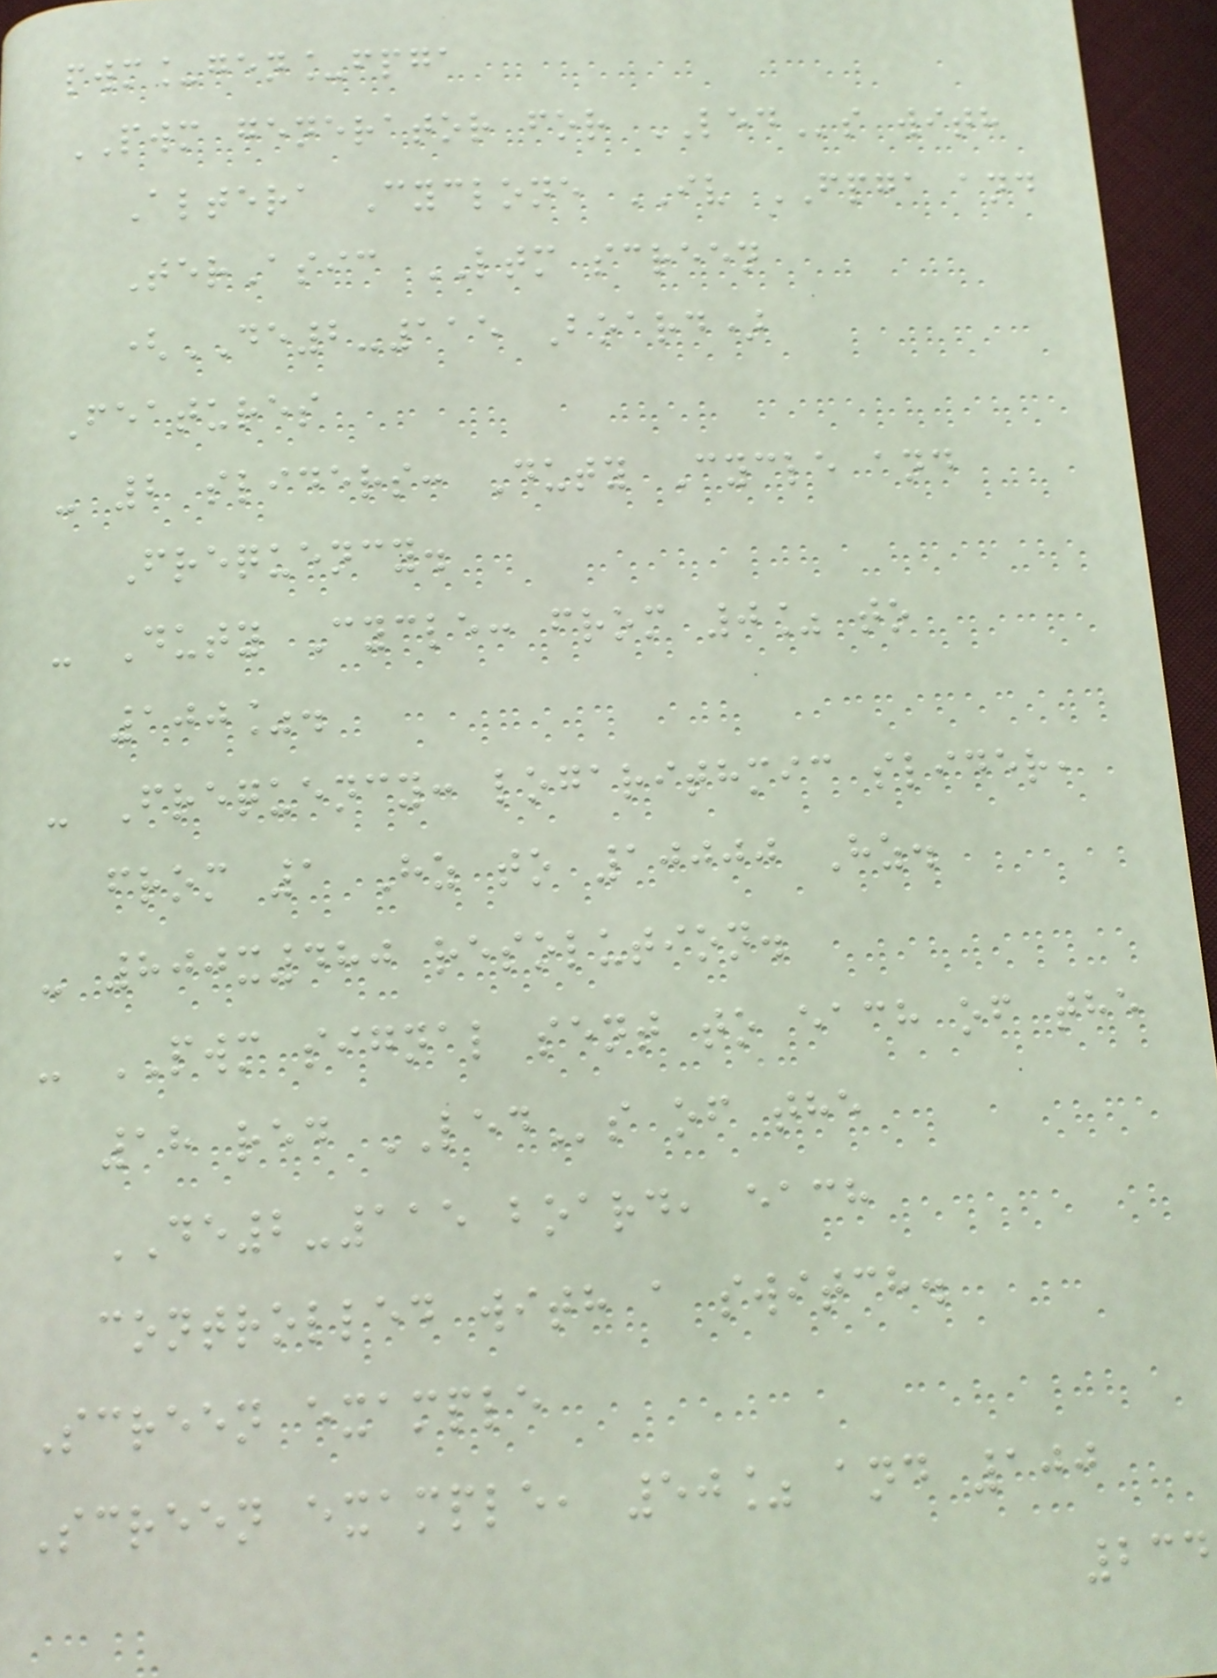pwm_gen_fpga
PWM generator for LEDs with
Altera Cyclone IV FPGA and
TerAsic LTM screen
(DE2-115 Board)
Features
- 2 sliders: Duty Cycle and
Frequency.
- Duty Cycle: from 0% to
100%.
- Frequency: logarithmic slider,
from 1 Hz to 10000 Hz.
- 800x480 resolution.
- PWM signal sent to each of the
18 red LEDs of the
DE2-115 board, each
controlled with a switch.
Screen example
Screen example, 50% and 100
234
